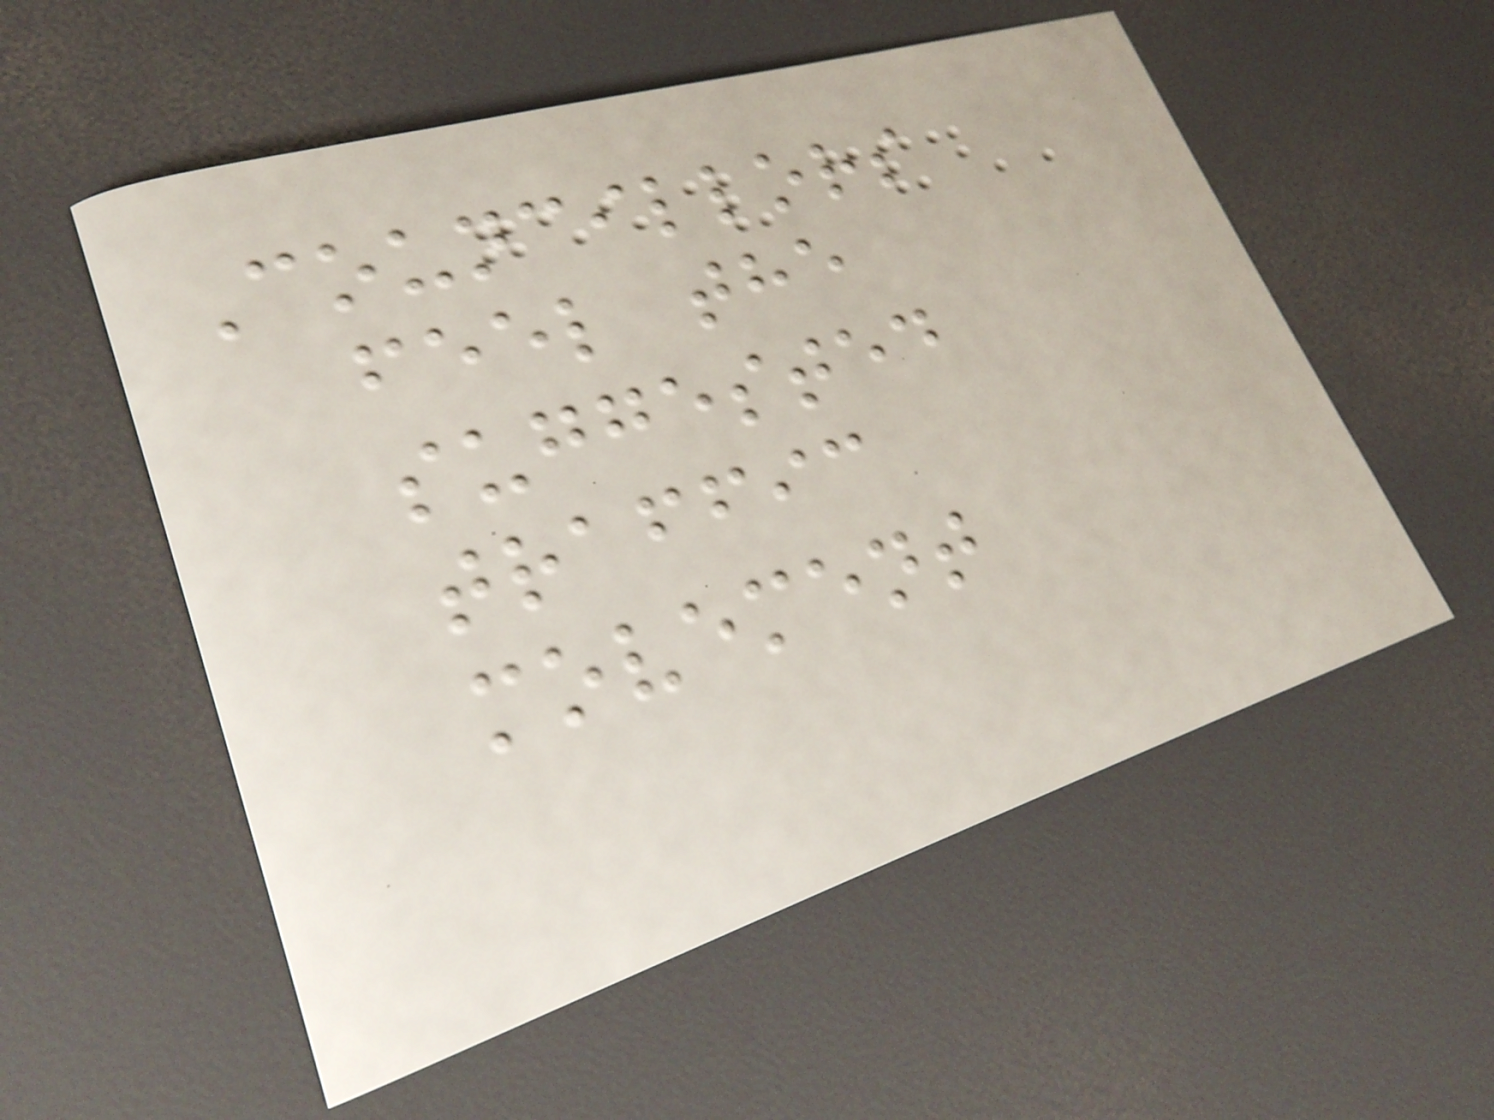Councillors
feel the
suggested
traffic
movement
